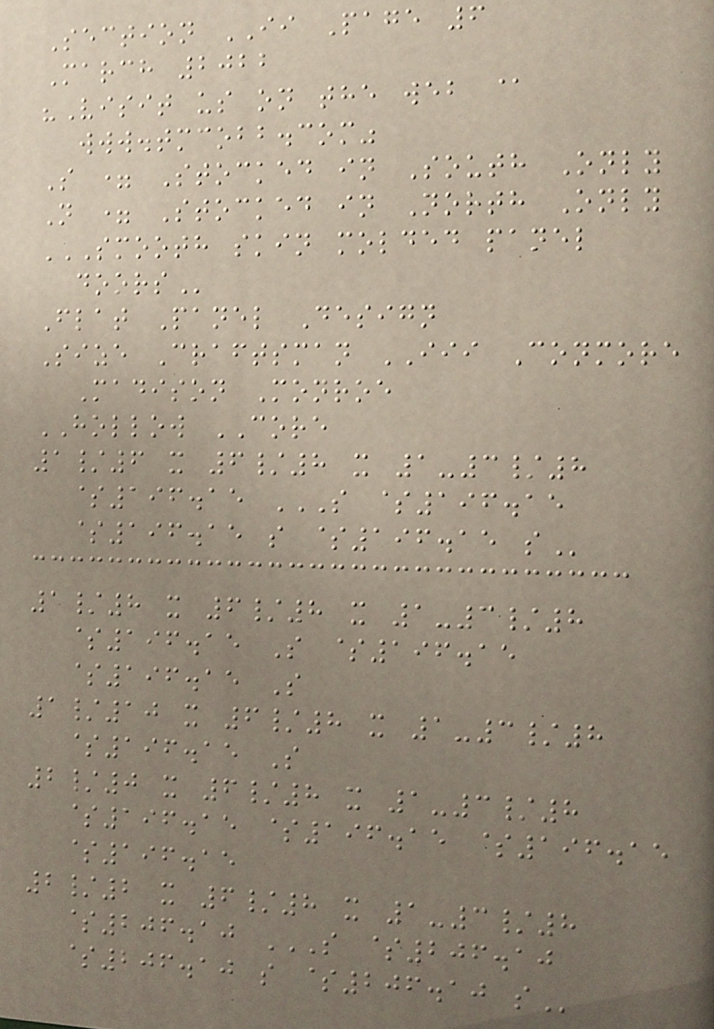Section II Page 6
March 2022
"Visit us on the web @
www.tmcobb.com"
S = Stocked in South Only
N = Stocked in North Only
SMOOTH SKIN MOLDED PANEL
DOORS
Flat Panel Design
Size Craftsman III Conmore
Madison Monroe
HOLLOW CORE
1/6 x 6/8 x 1-3/8
$196.15 S $196.15
$196.15 S $196.15 S
1/8 x 6/8 x 1-3/8
$196.15 S $196.15
$196.15 S
1/10 x 6/8 x 1-3/8
$196.15 S
2/0 x 6/8 x 1-3/8
$196.15 $196.15 $196.15
$196.15
2/2 x 6/8 x 1-3/8
$206.10 S $206.10
$206.10 S $206.10 S
